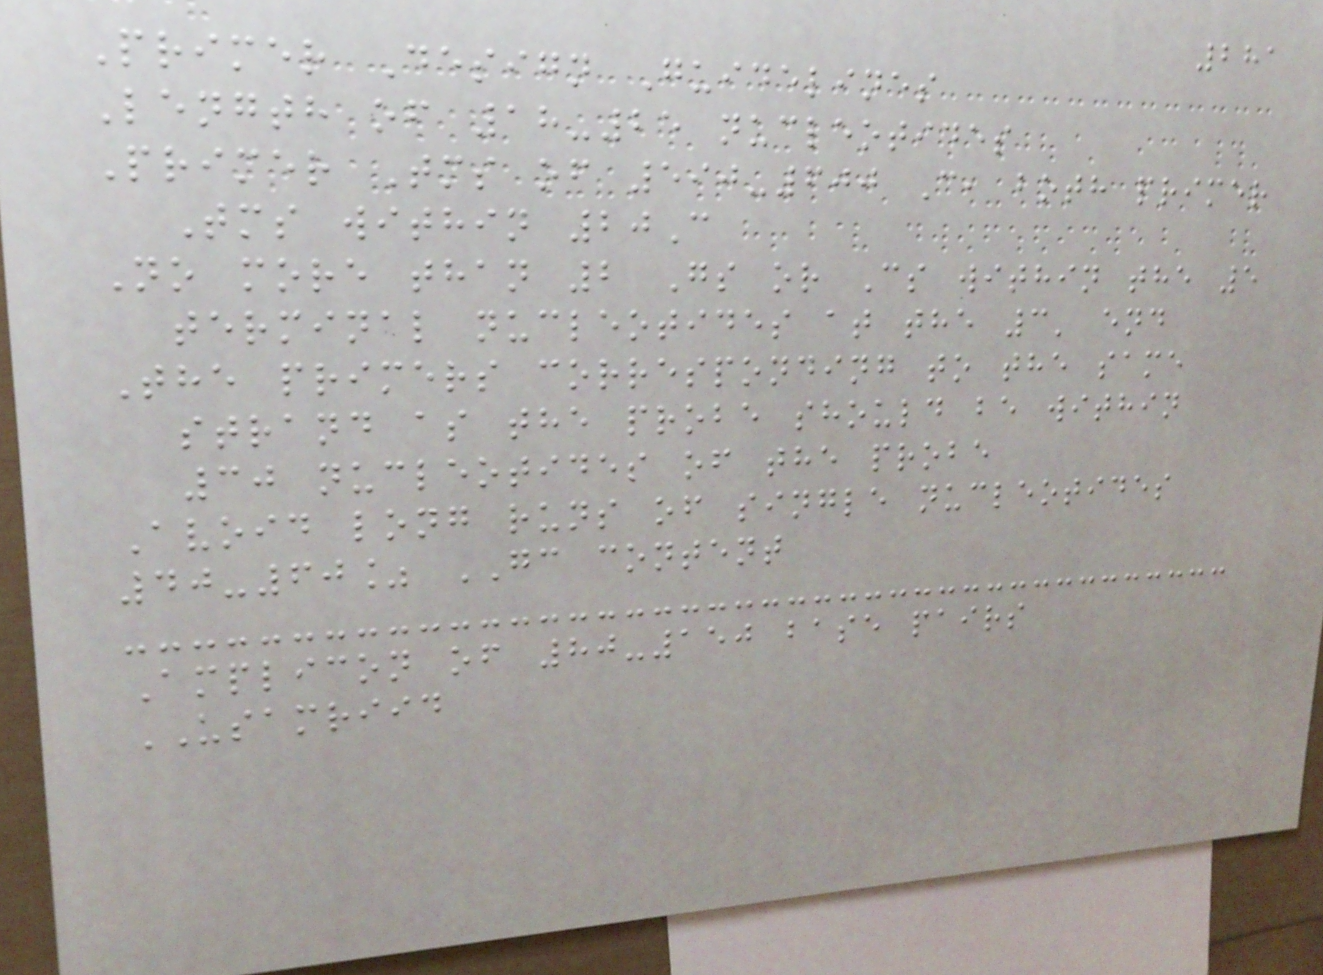281
Primer Design Guidelines
Length of 18-25 nucleotides
Primer Tms of 590-600 C, both primer
Tms within 20C
No more than 2 Gs or Cs within the 5
terminal nucleotides at the 3' end
The primers corresponding to the same
strand as the probe should be within
30 nucleotides of the probe
Avoid long runs of single nucleotides
40-60% GC content
Amplicon of 80-150 base pairs
USAMRIID
